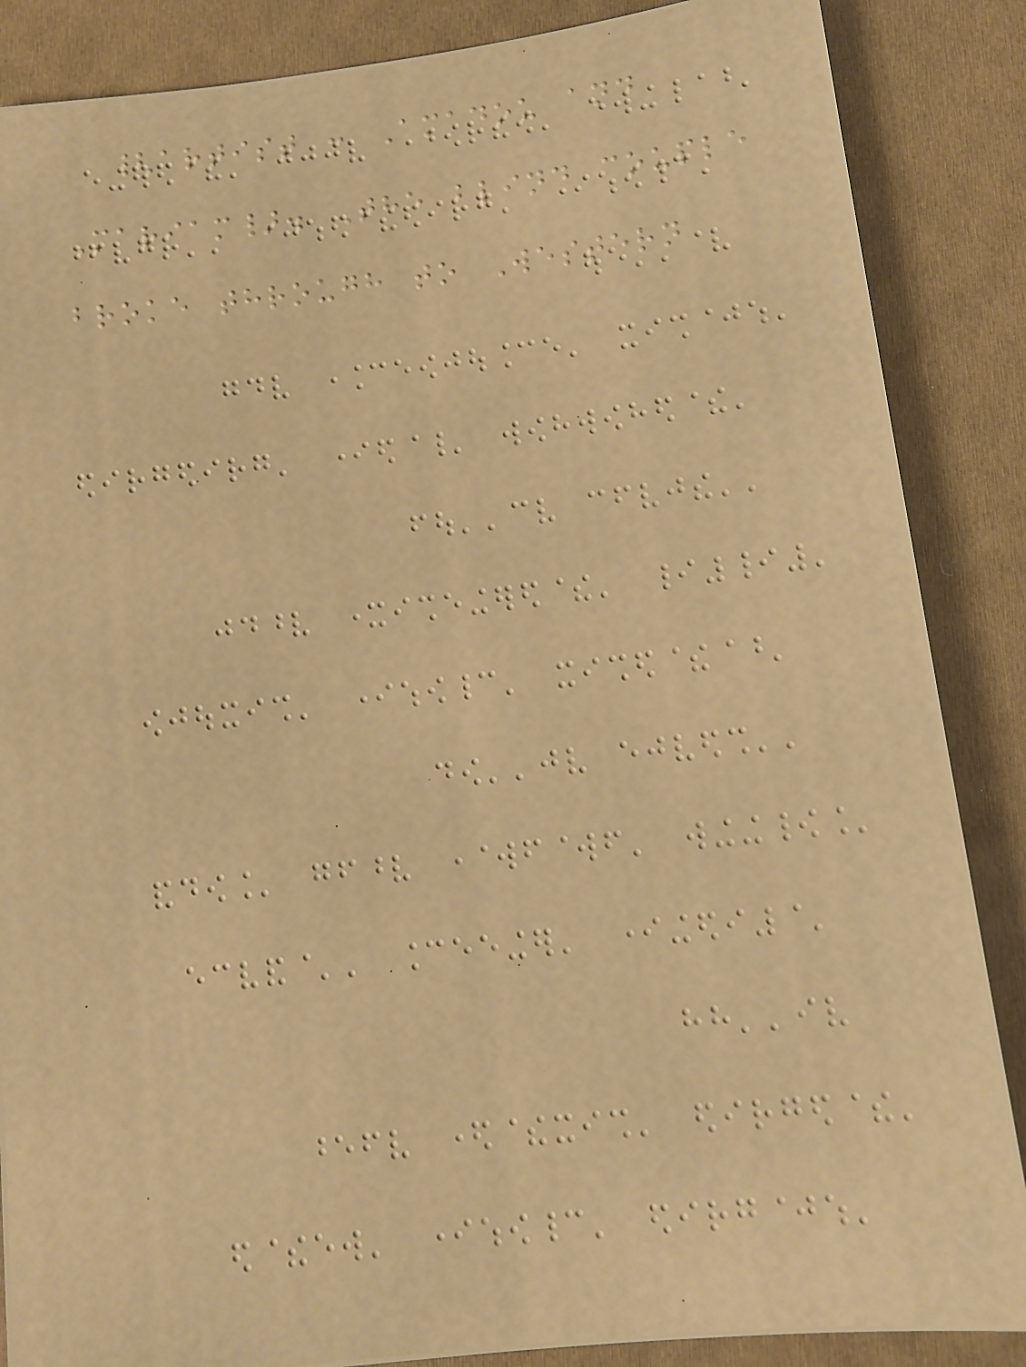{artist : Amadou and
Mariam}. The blind couple
broke through to Western
